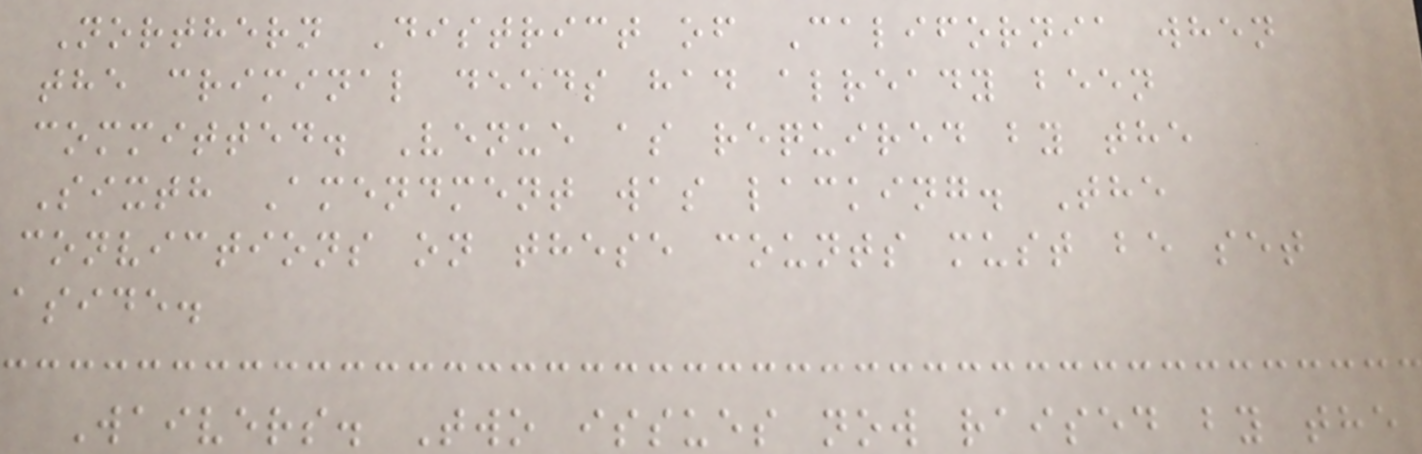Northern District of California when
the criminal deeds had already been
committed. Venue as required by the
Sixth Amendment was lacking. The
convictions on these counts must be set
aside.
Waivers. Two issues now raised by the
